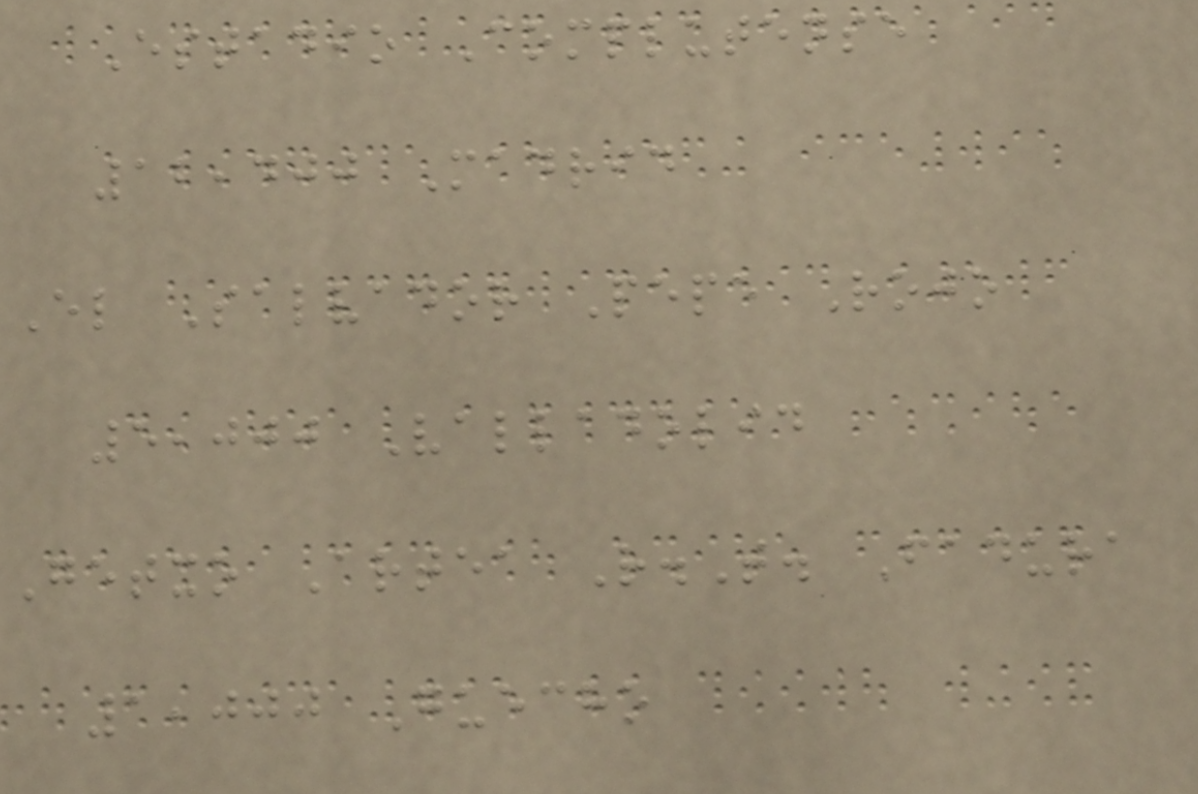Estadio Complutense
12,400 Madrid
El Salvador Pepe Rojo
5,000 Valladolid
Getxo Artea R.T. Fadura
1,000 Guecho
